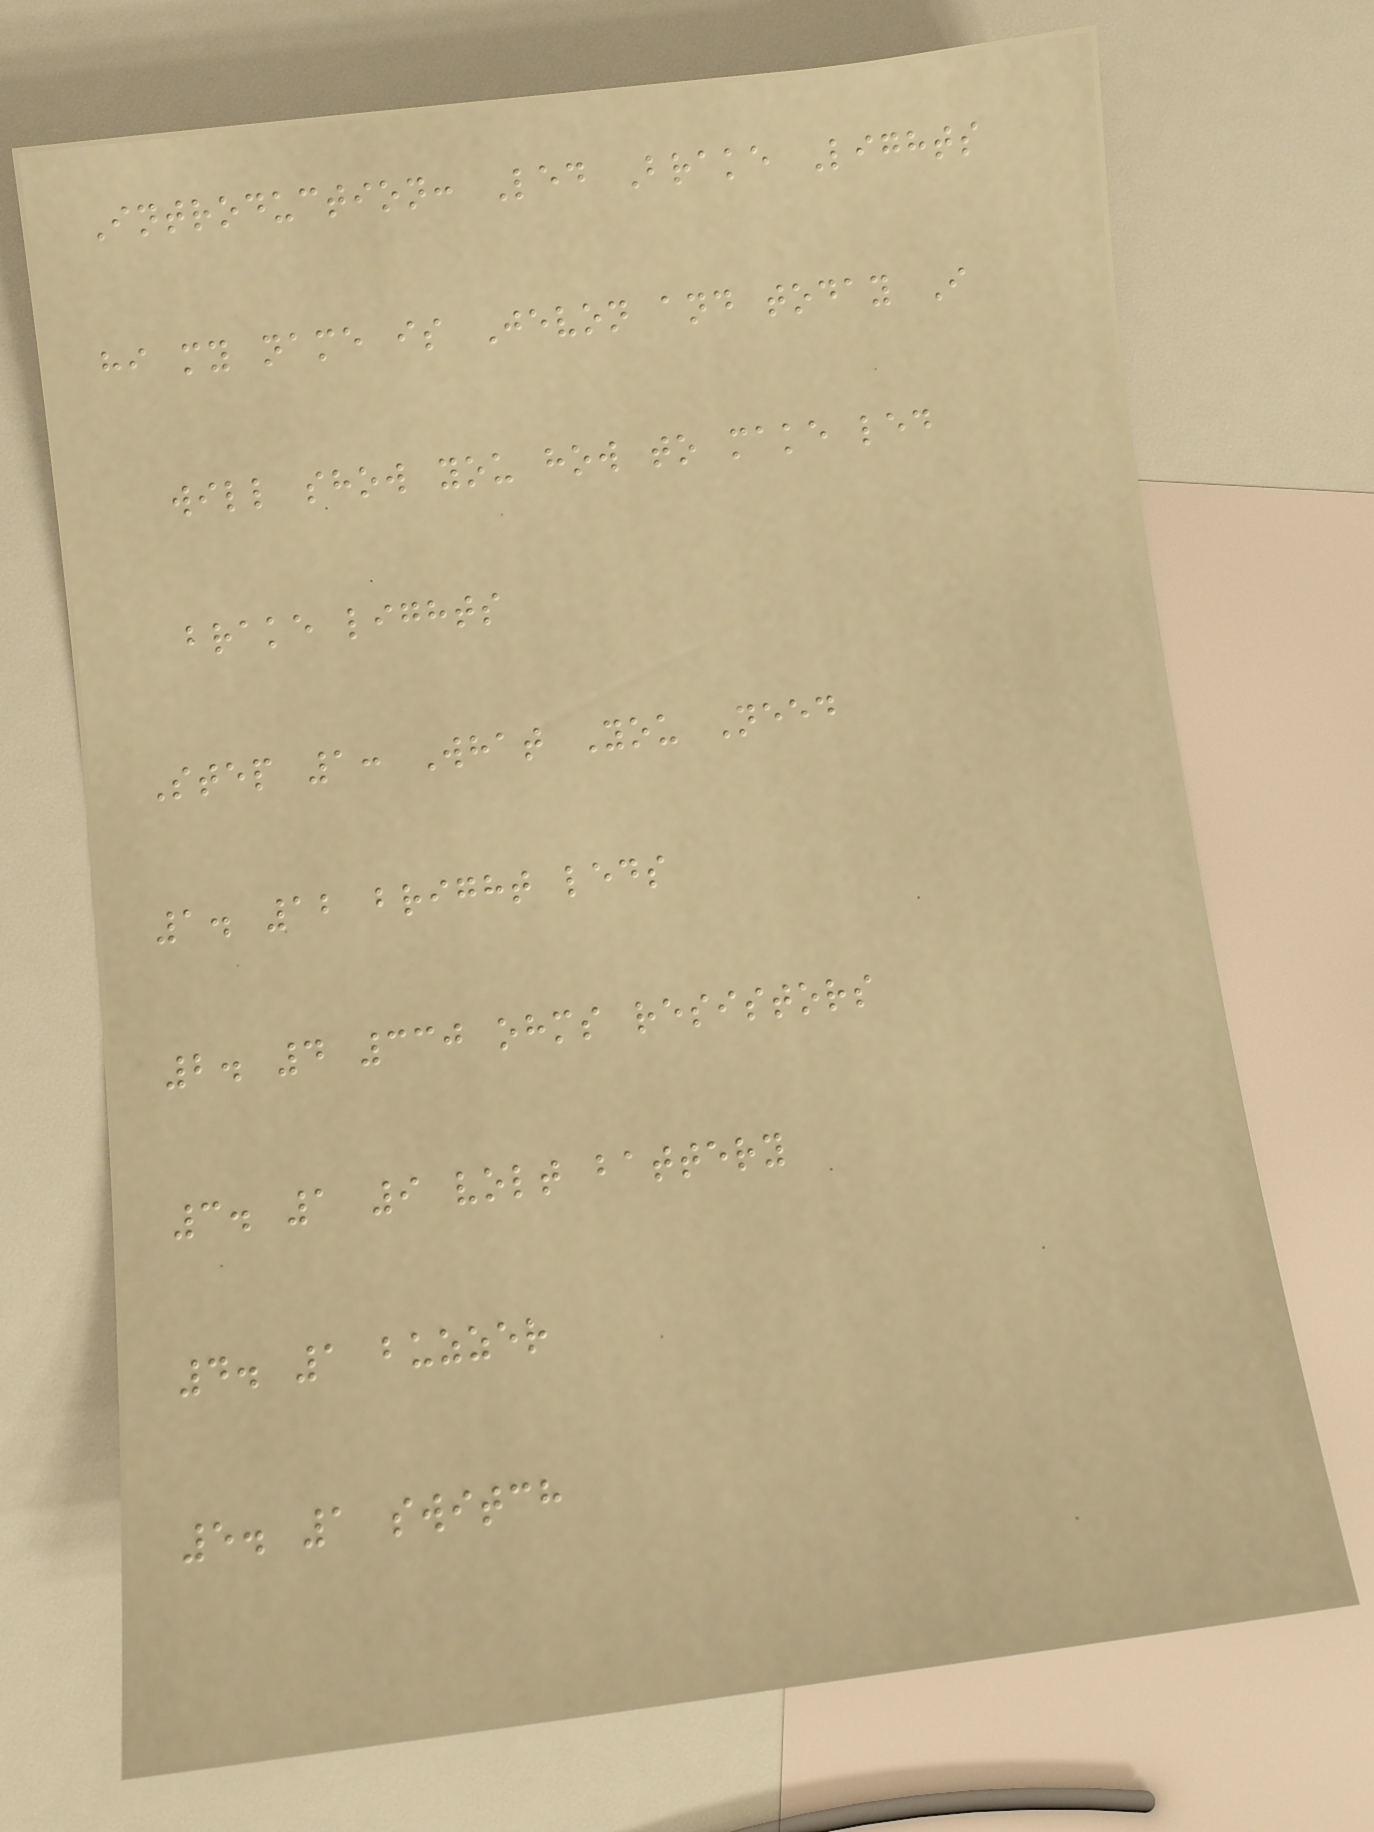Introduction: Led Brake Lights
hi my name is Jevon and today I
will show you how to make led
brake lights
Step 1: What You Need
1. 12 bright leds
2. 4 330 ohms resistors
3. 1 9 volt battery
4. 1 buzzer
5. 1 switch
